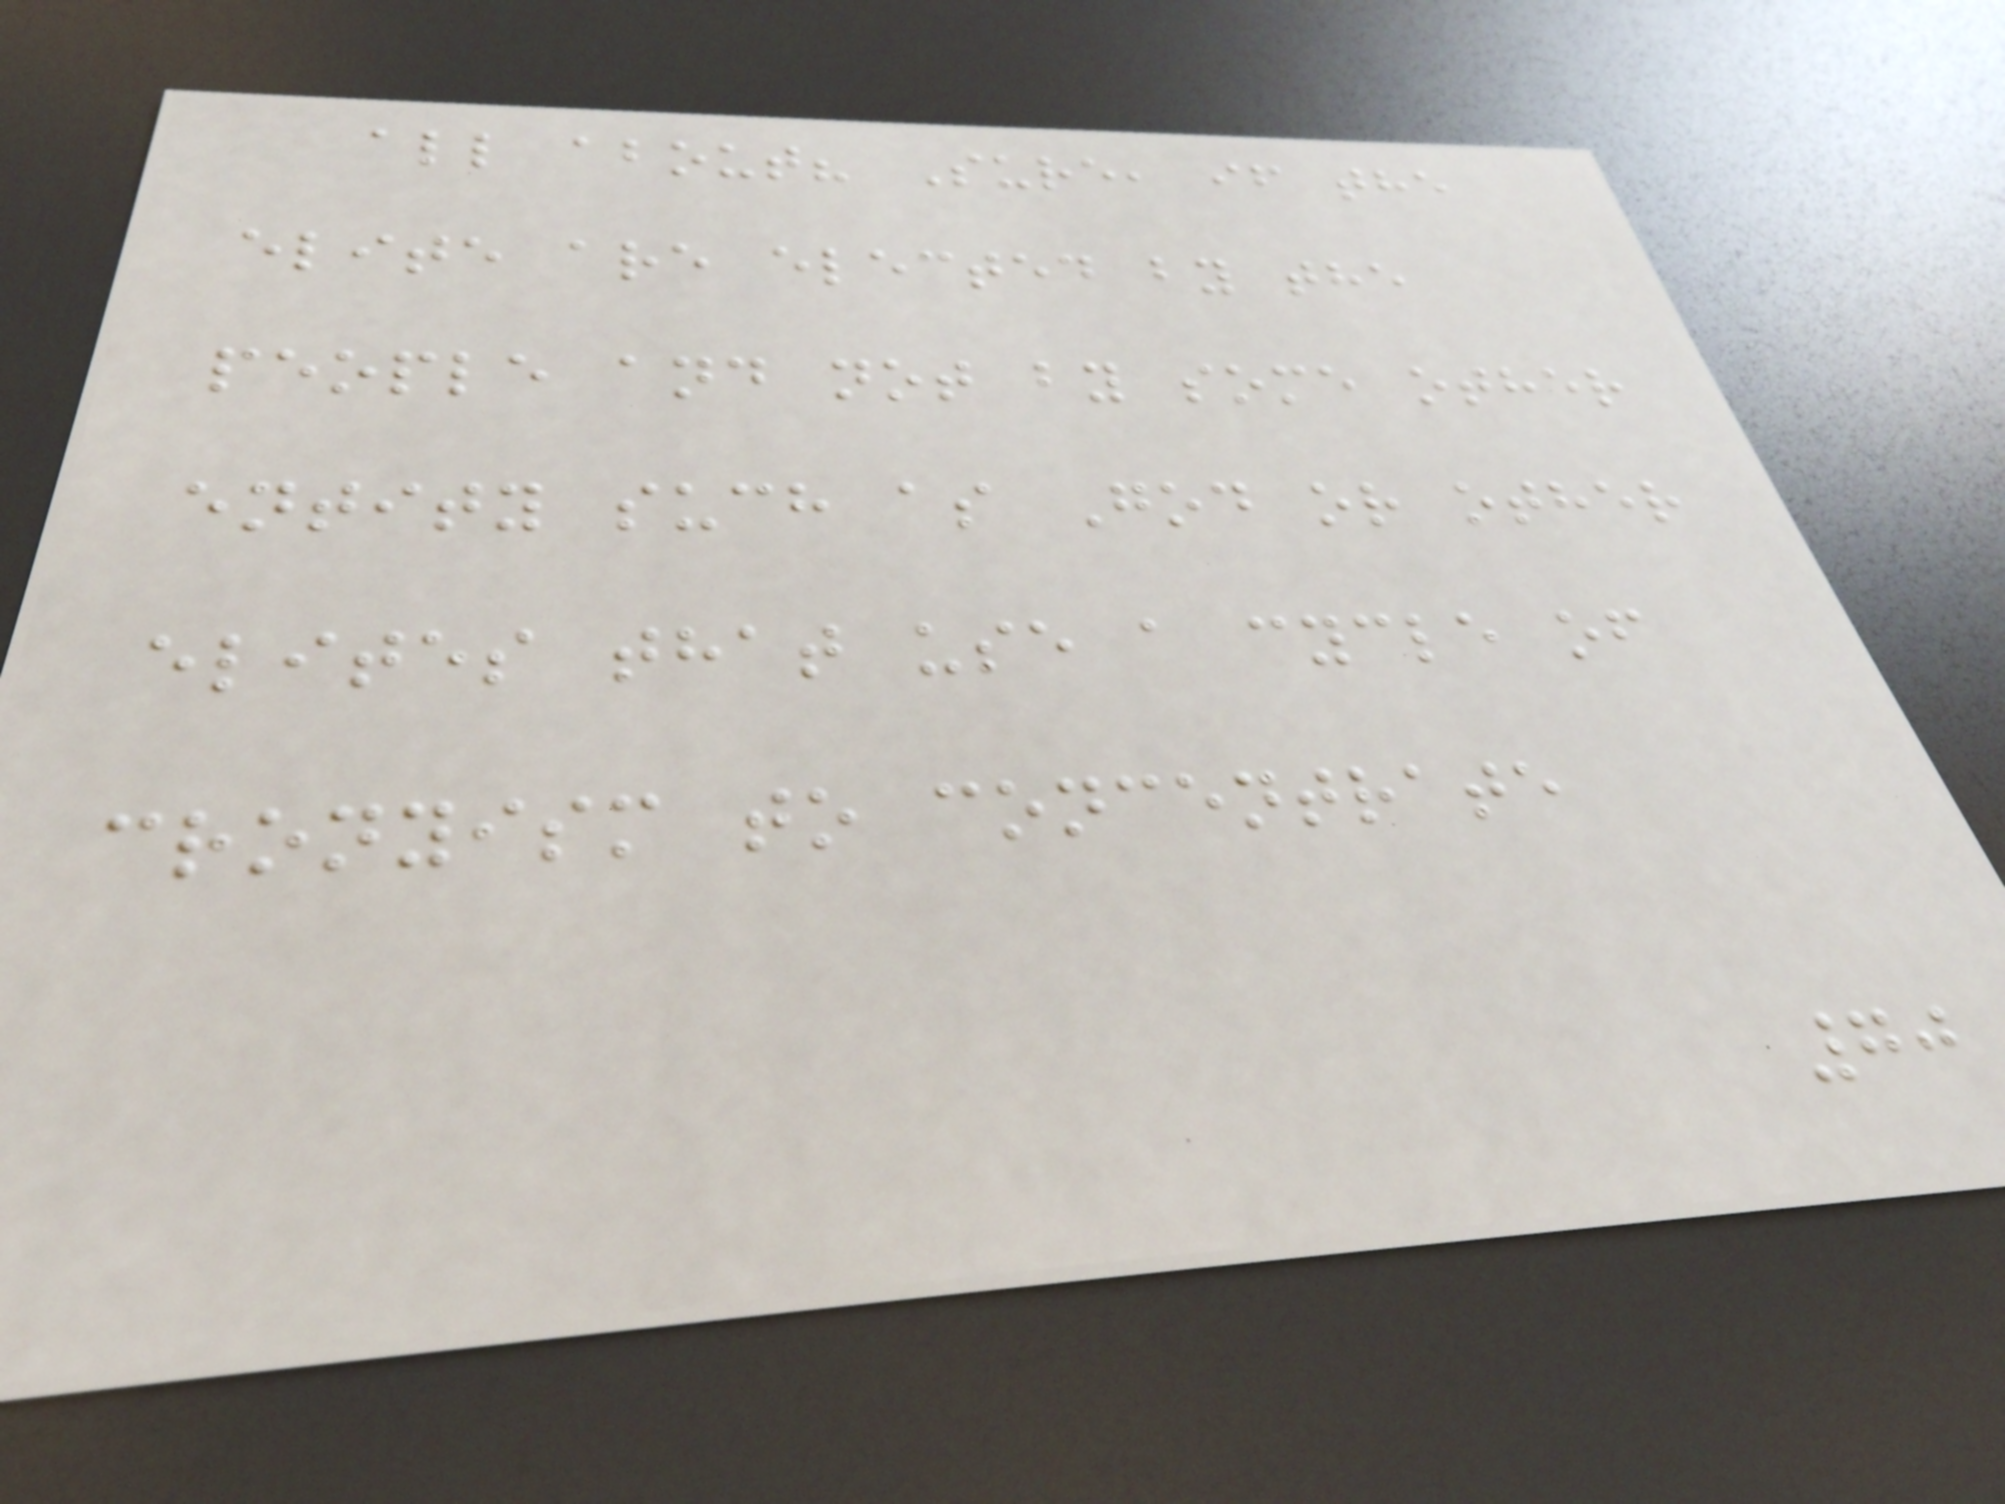all about? Sure, if the
elite are elected by the
people and not by some other
entity such as God or other
elites that use a cycle of
cronyism to concentrate
70
